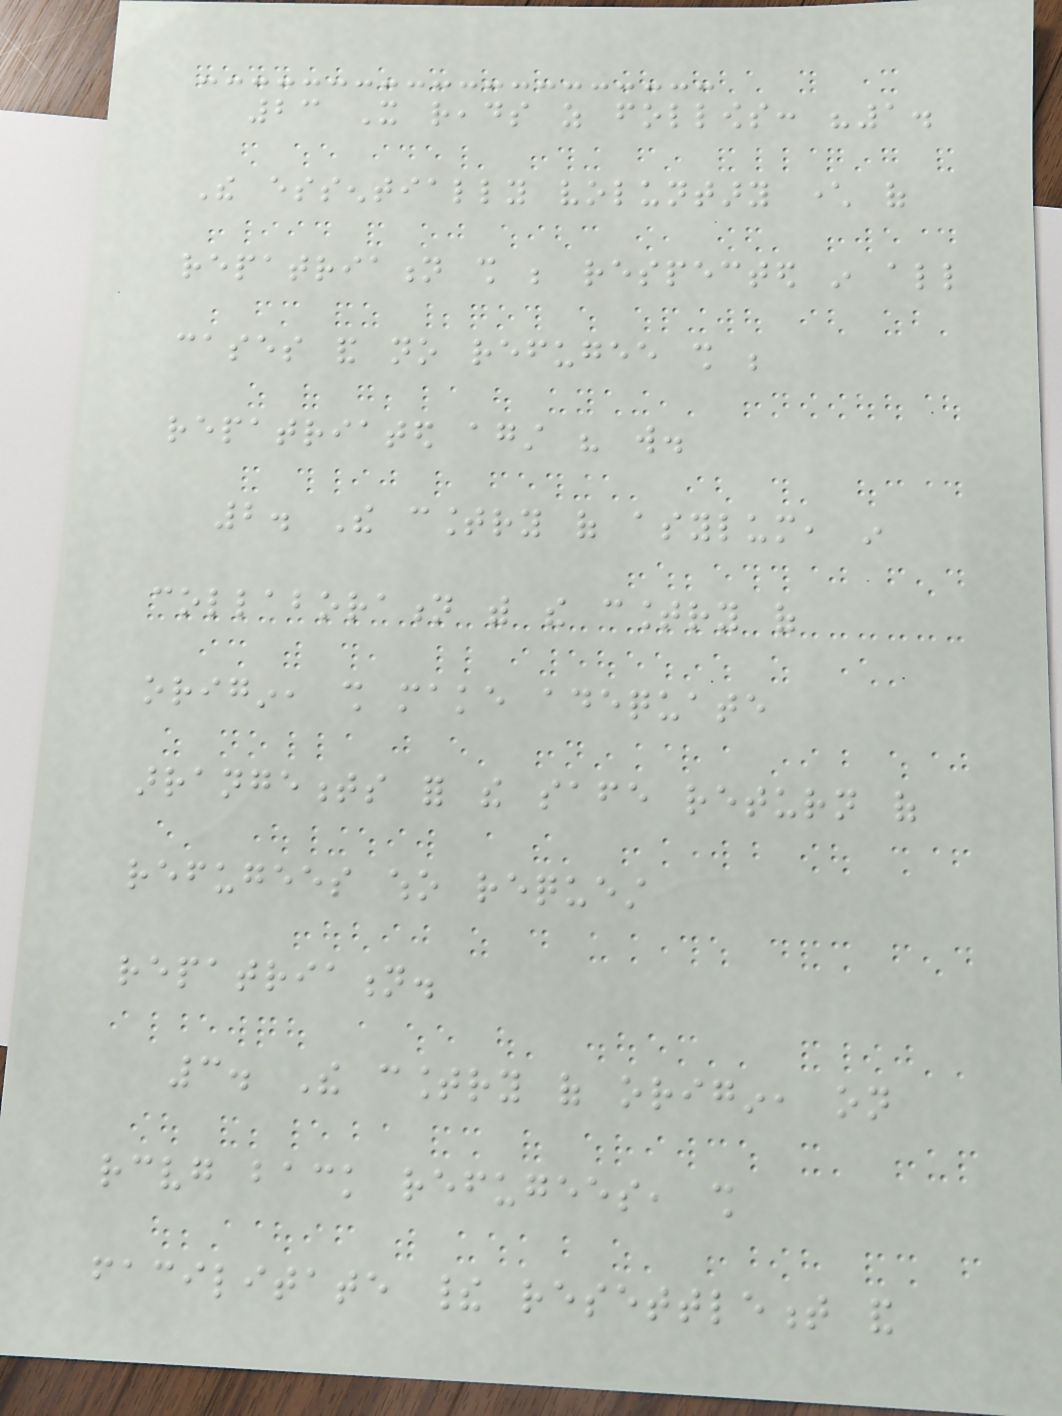23 It reads as follows: "1.
The essentially voluntary character of
repatriation shall be respected in all
cases and no refugee shall be
repatriated against his will.
2. The country of asylum, in
collaboration with the country of
origin, shall make adequate
arrangements for the safe return of
refugees who request
repatriation.
3. The country of origin, on
receiving back refugees, shall
facilitate their resettlement and
